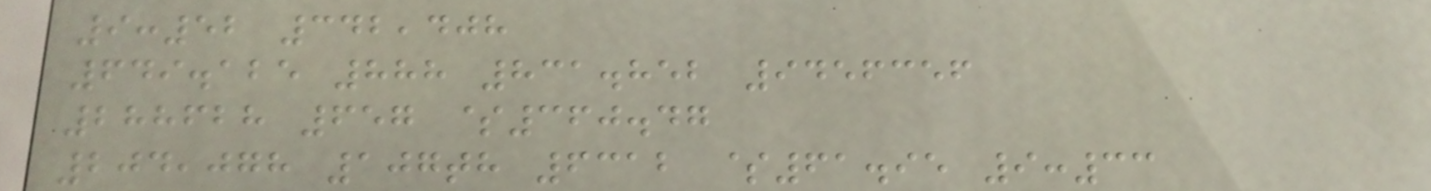9:52 342,408
649.125 888 831.852 9456356
288628 657 $360.47
204,078 107th 6312 $61.95 9:33
